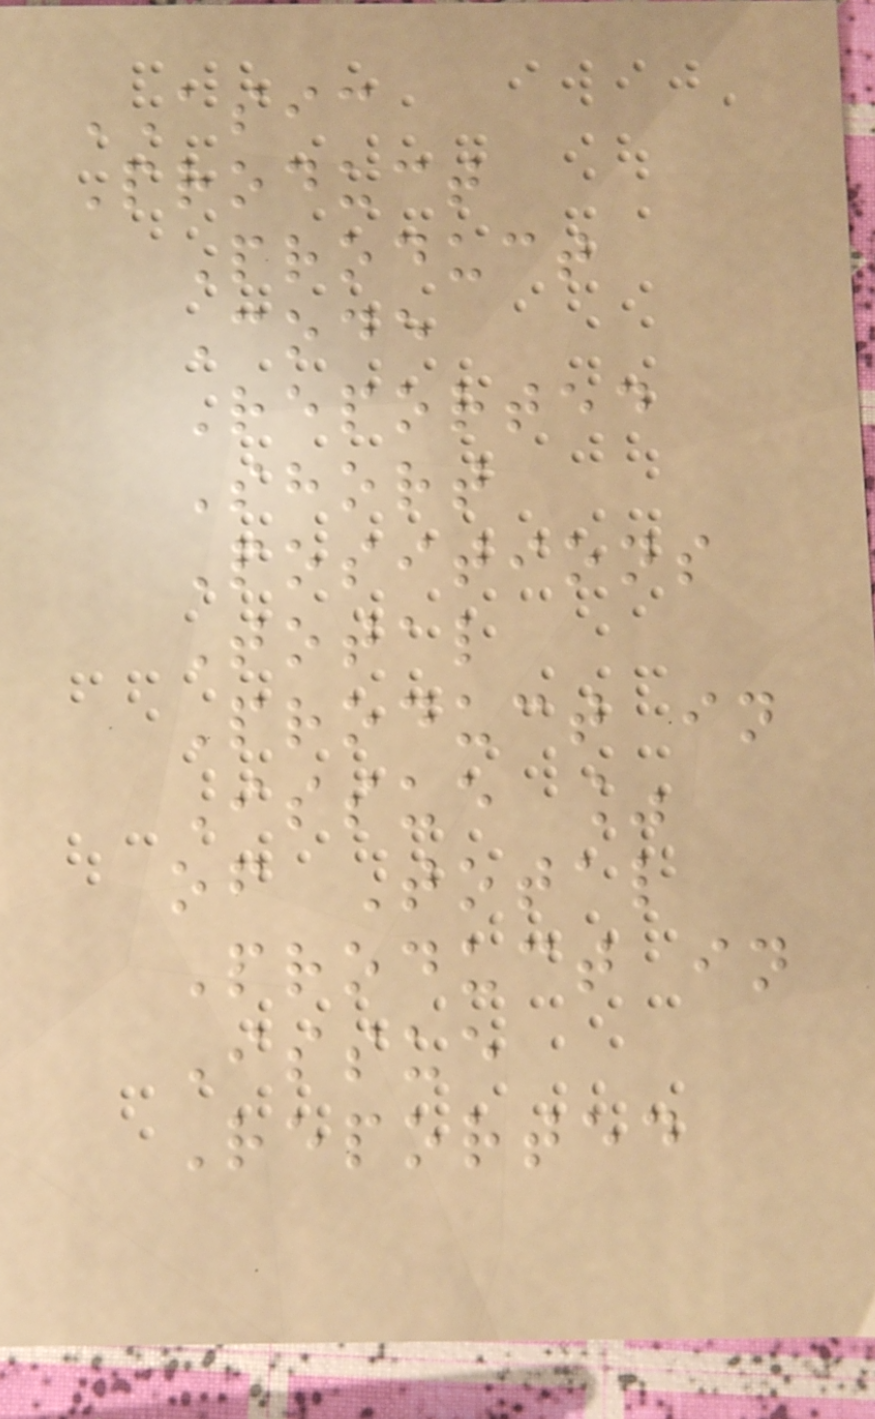ASIC
Product
Product
Code
Reported
Short
Positions
Total
Product in
Issue %
of Total
Product in
Issue
Reported
